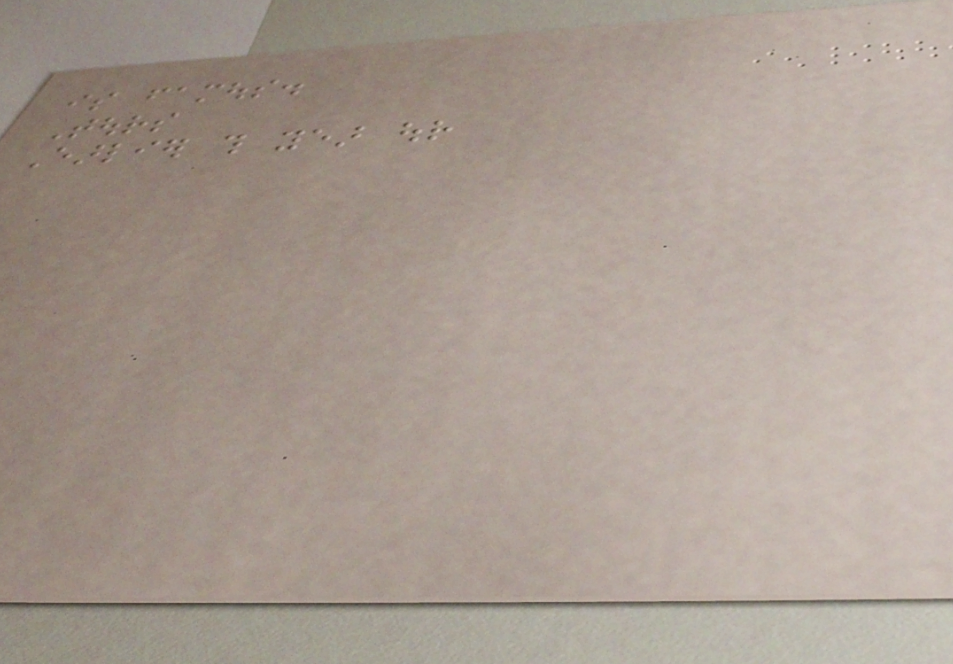is famous.
Tours
Earlier this year our
